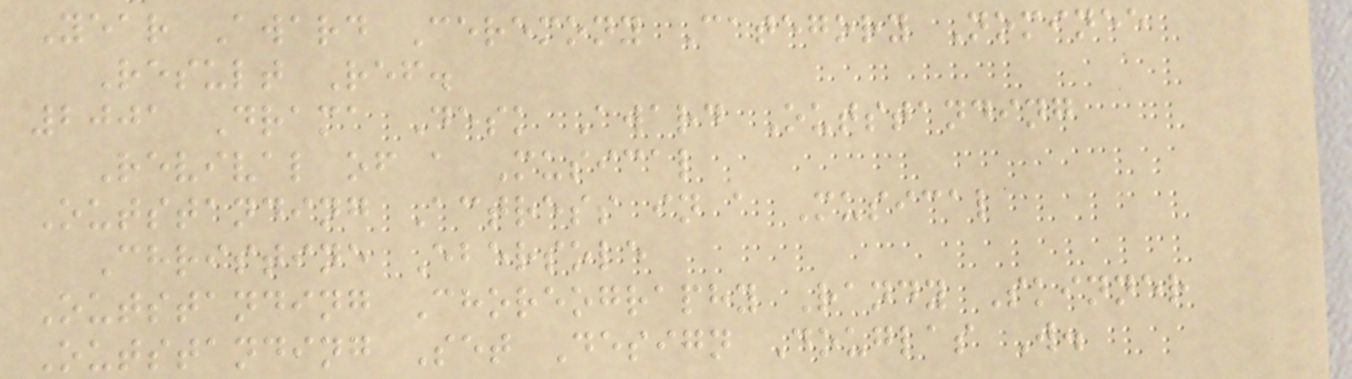Year Award Ceremony Category Nominee
Result Ref.
2001 Drama Desk Award Outstanding
Revival of a Musical
Outstanding Actress in a Musical
Christine Ebersole
Outstanding Choreography Randy Skinner
Outstanding Set Design Douglas W.
